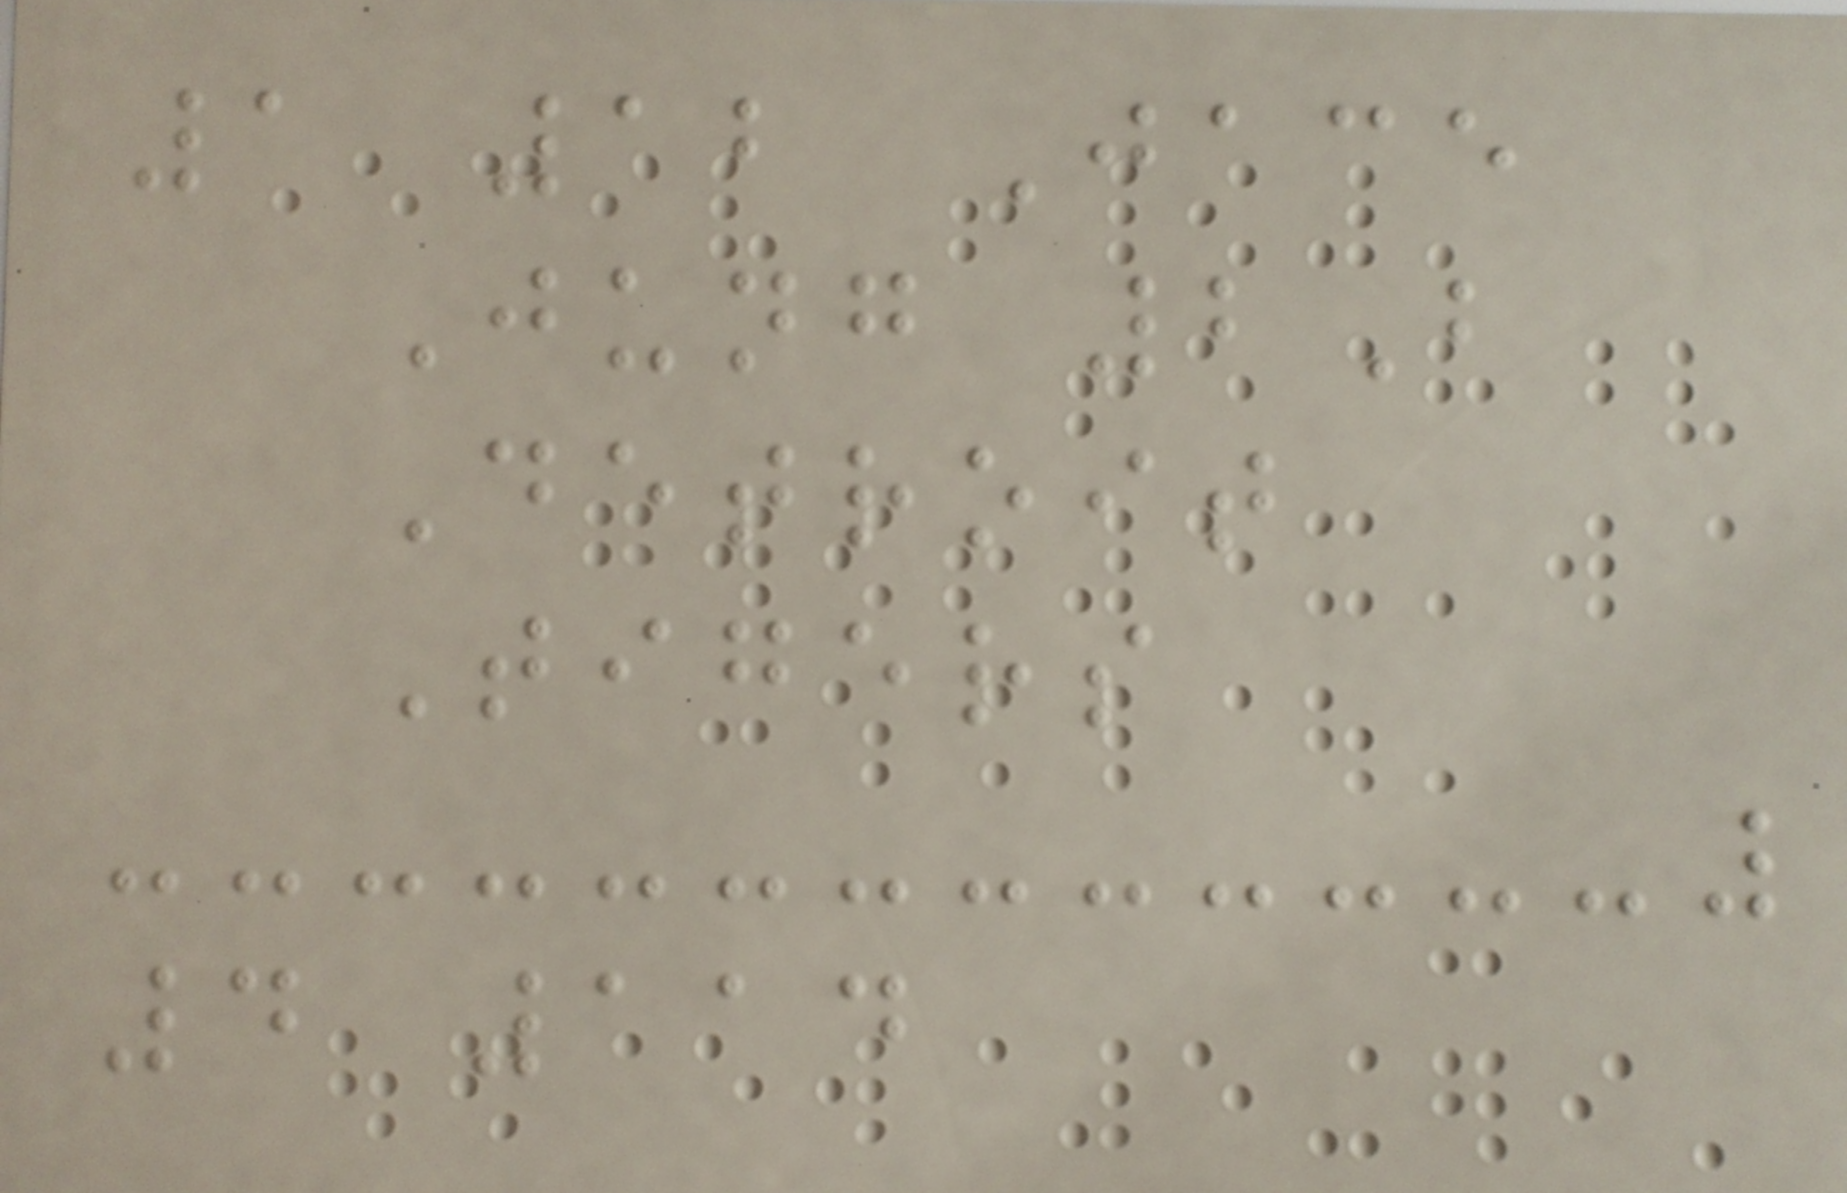1 12 Jace
Jung 2B
Detroit
Tigers
4 114
